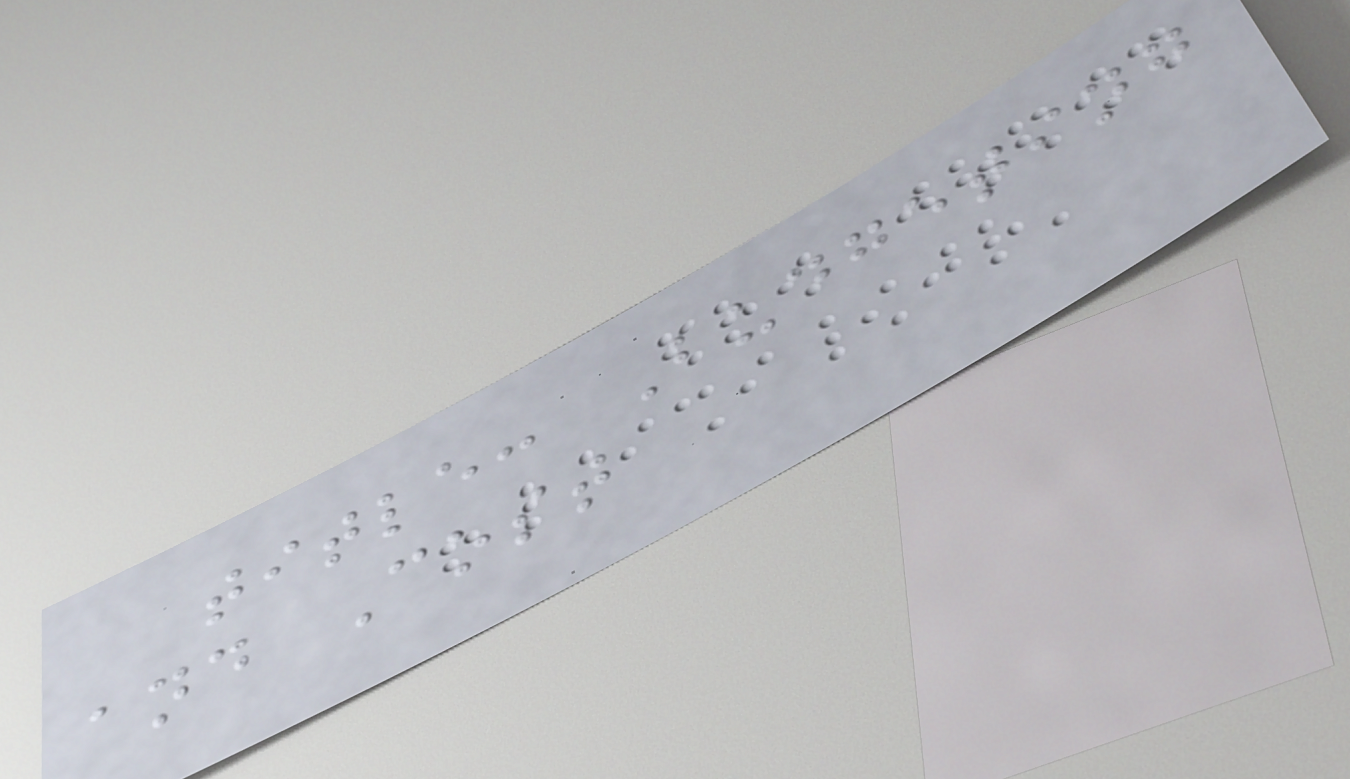title: Budgeting
and Cost
